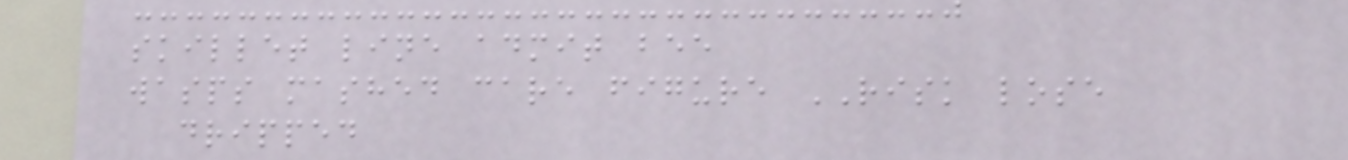skillet line admit bee
wasps mashed care figure RISK lose
dripped
